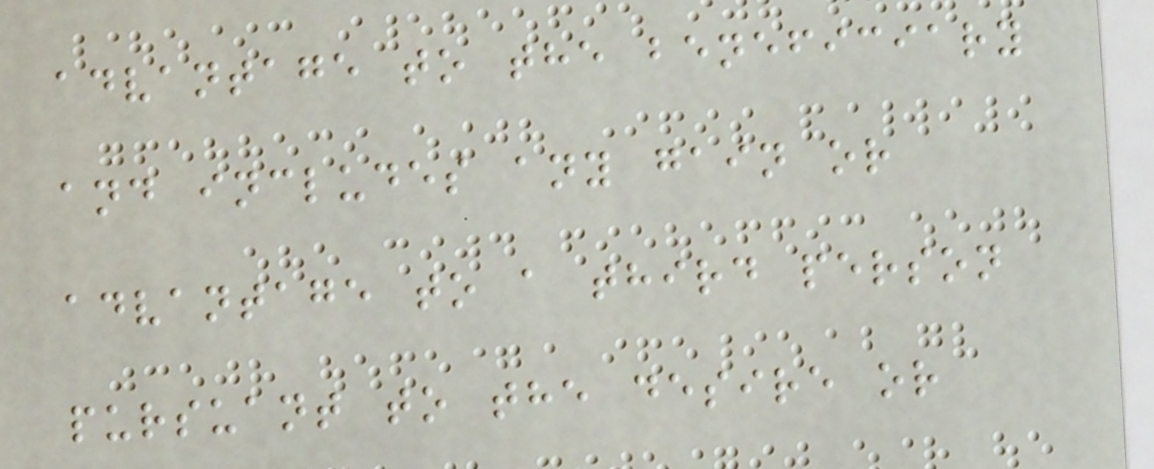advantage to the beneficiary
and includes any gain or
advantage to a third person
pursuant to the desire or
